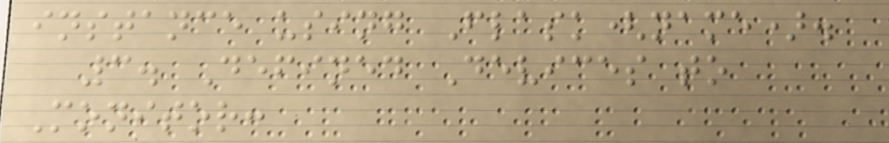instance using Flask(name).
3. Defined Devices to
Monitor:
